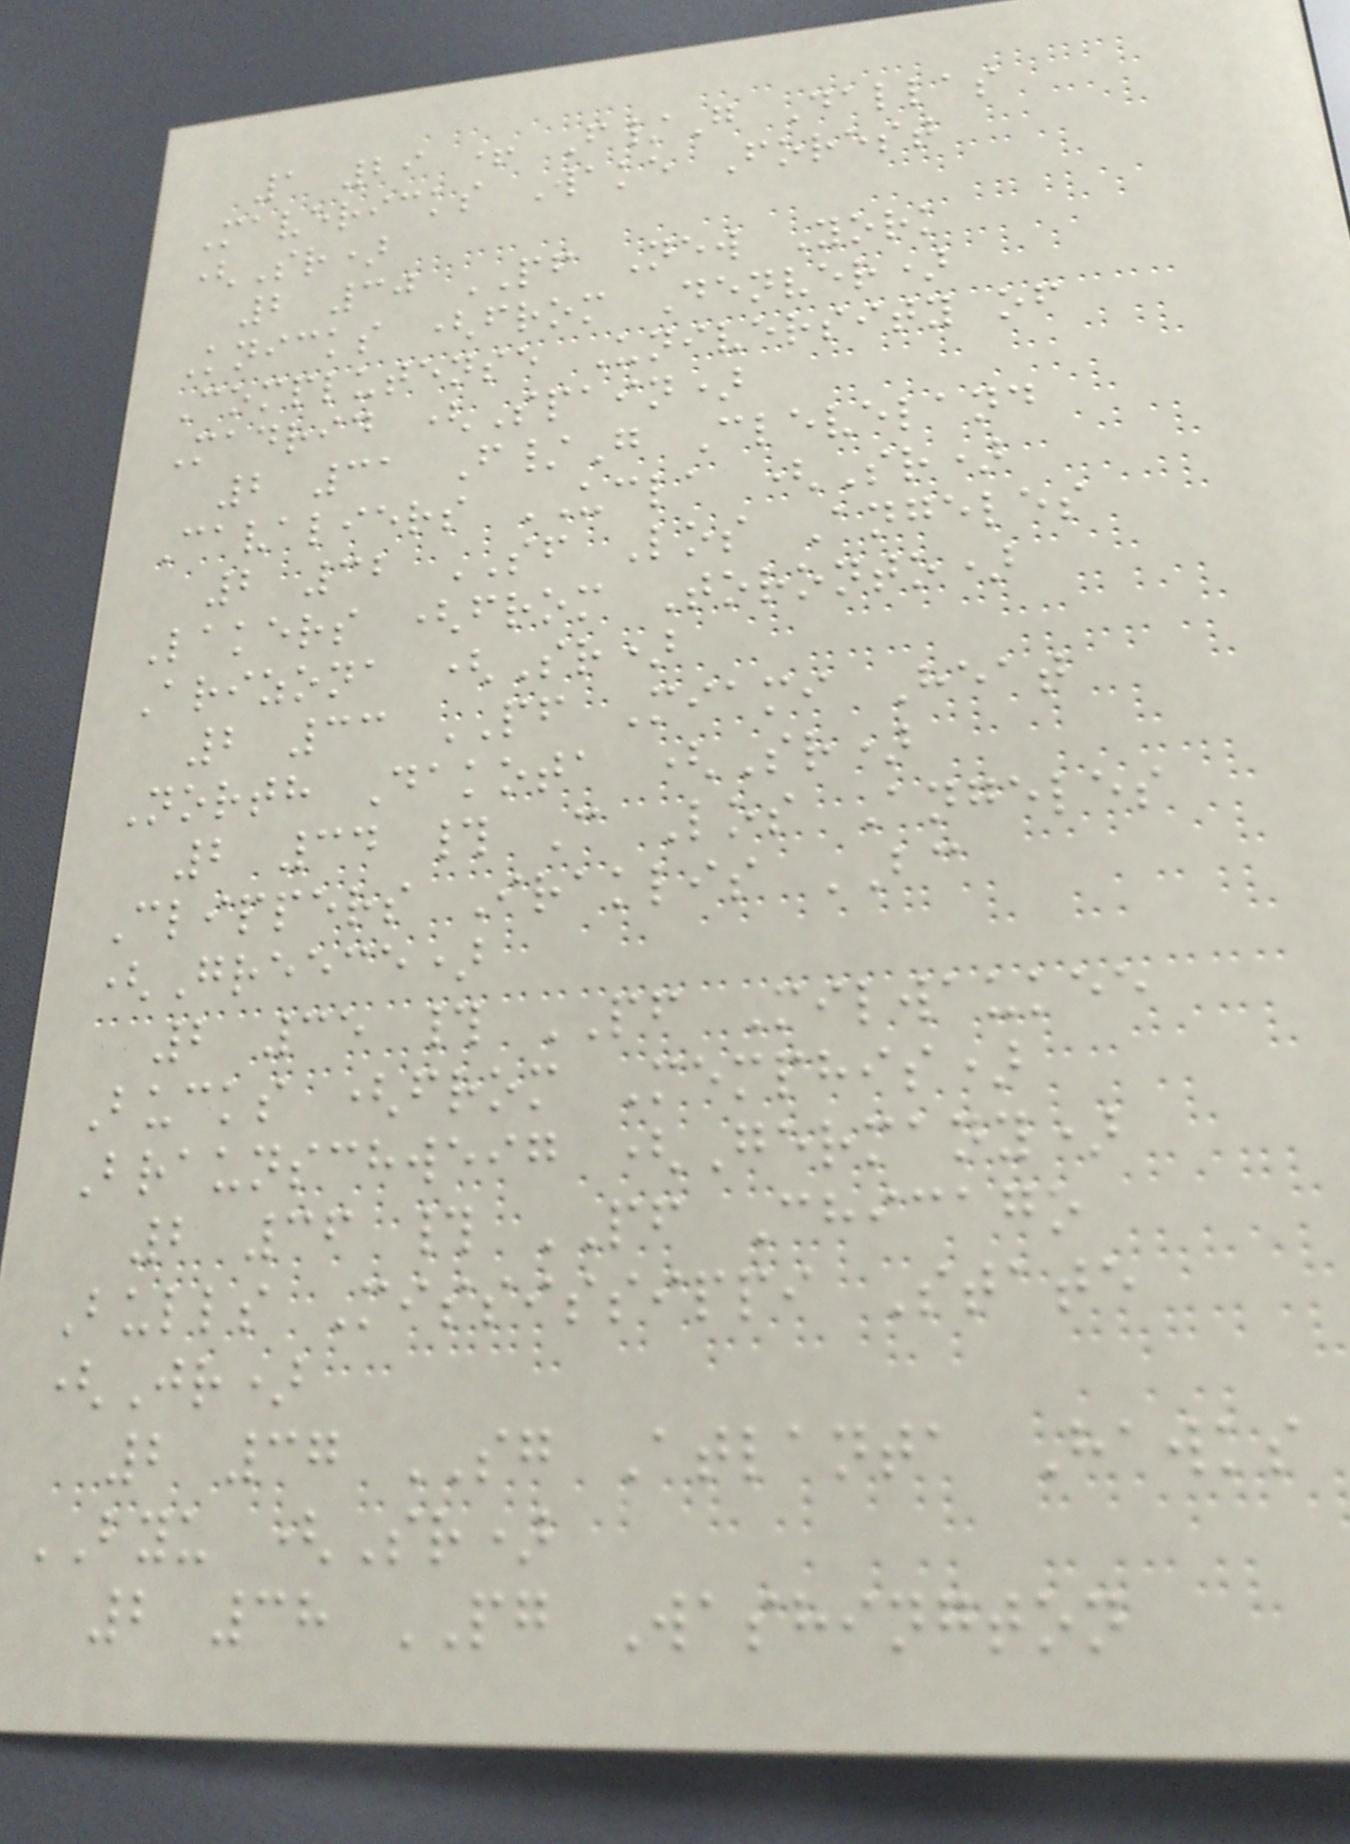1 29 + F/G Dallas
Mavericks Wake Forest
(Sr)
2 30 PF New York
Knicks (from Denver)
Complutense University of
Madrid (Spain)
2 31 F/G Cleveland
Cavaliers UCLA (Sr)
2 32 SF Los Angeles
Lakers (from Toronto)
Arizona (Sr)
2 33 PF Miami Heat
North Dakota (Sr)
2 34 # C Los Angeles
Clippers Iraklis BC
(Greece)
2 35 # PF Milwaukee
Bucks (from Memphis)
Braunschweig (Germany)
2 36 # PF Chicago
Bulls Mississippi State
(Jr)
2 37 SG Atlanta Hawks
BYU (Sr)
2 38 PG Washington
